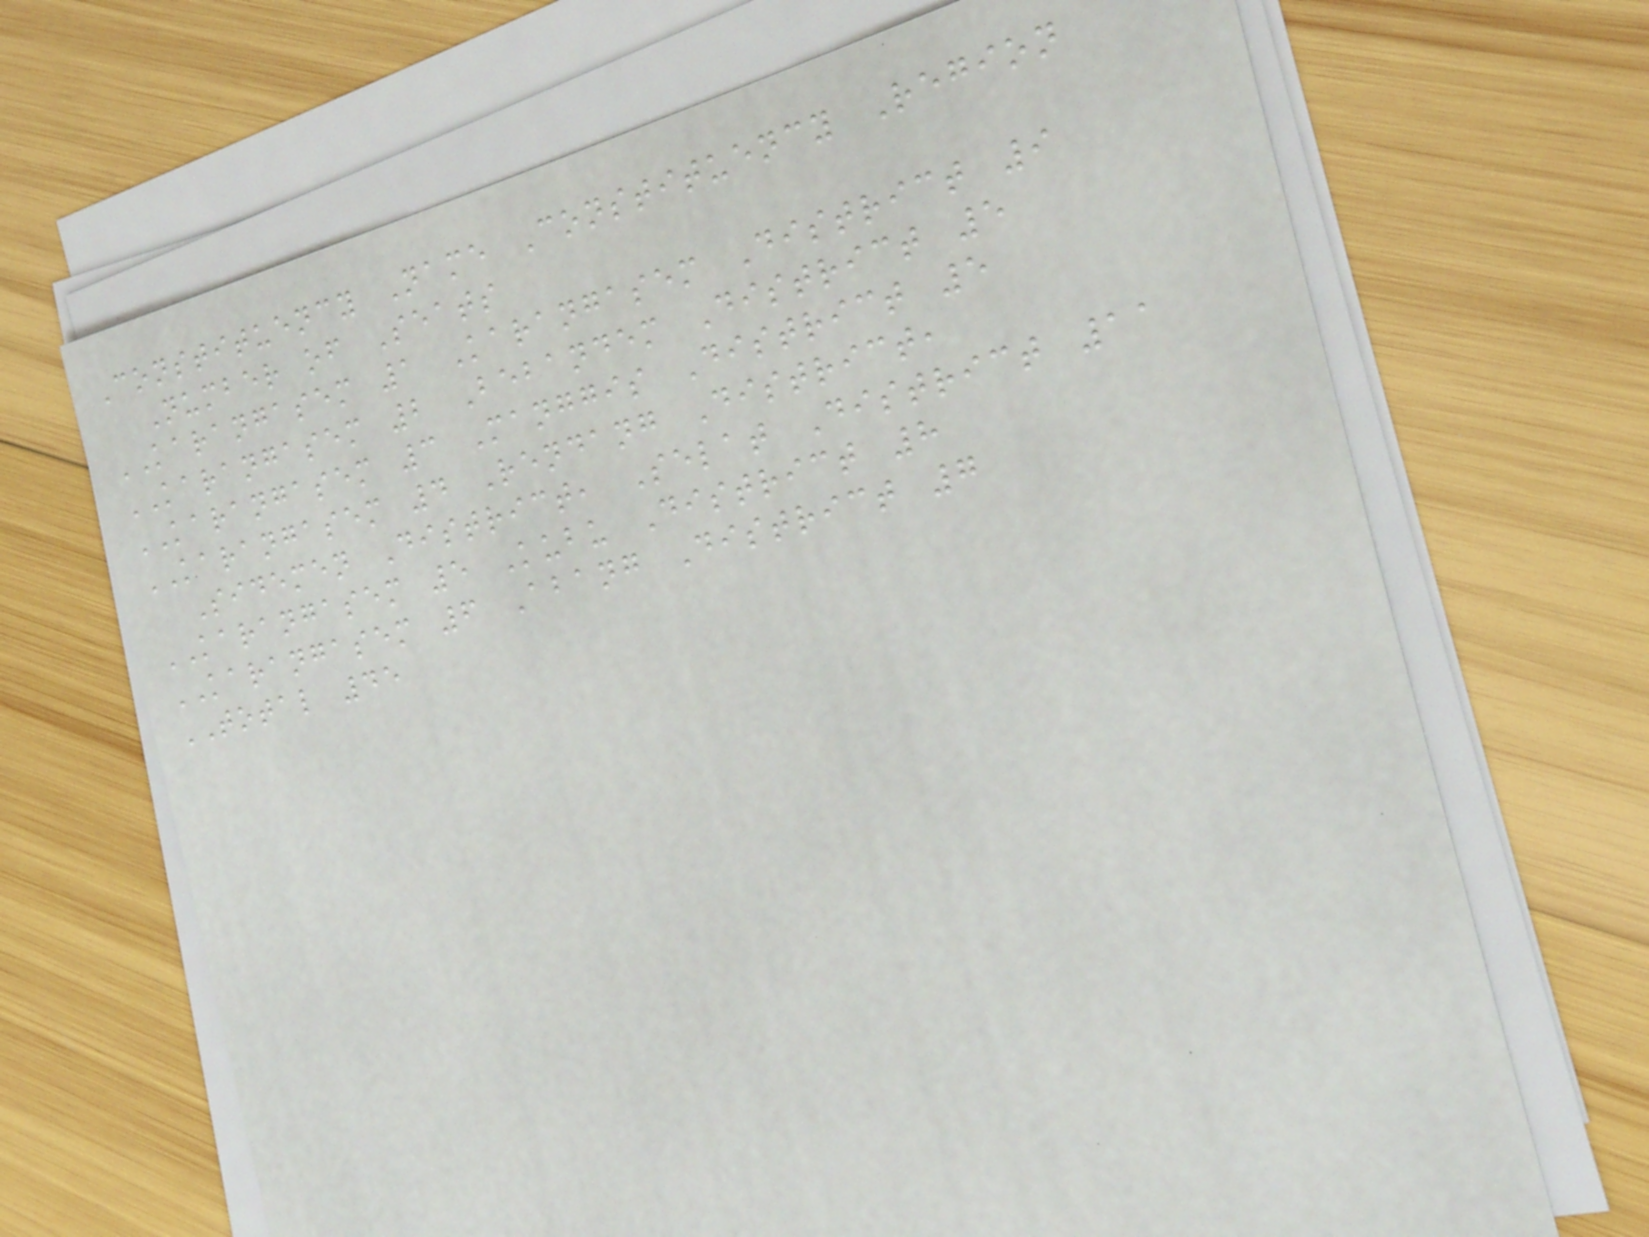Constituency Name Constituency Region
Number of Seats
KARANGASEM 1 Karangasem District 9
KARANGASEM 2 Bebandem District 5
KARANGASEM 3 Manggis District 5
KARANGASEM 4 Rendang District,
Sidemen District, Selat District 11
KARANGASEM 5 Kubu District 8
KARANGASEM 6 Abang District 7
TOTAL 45
